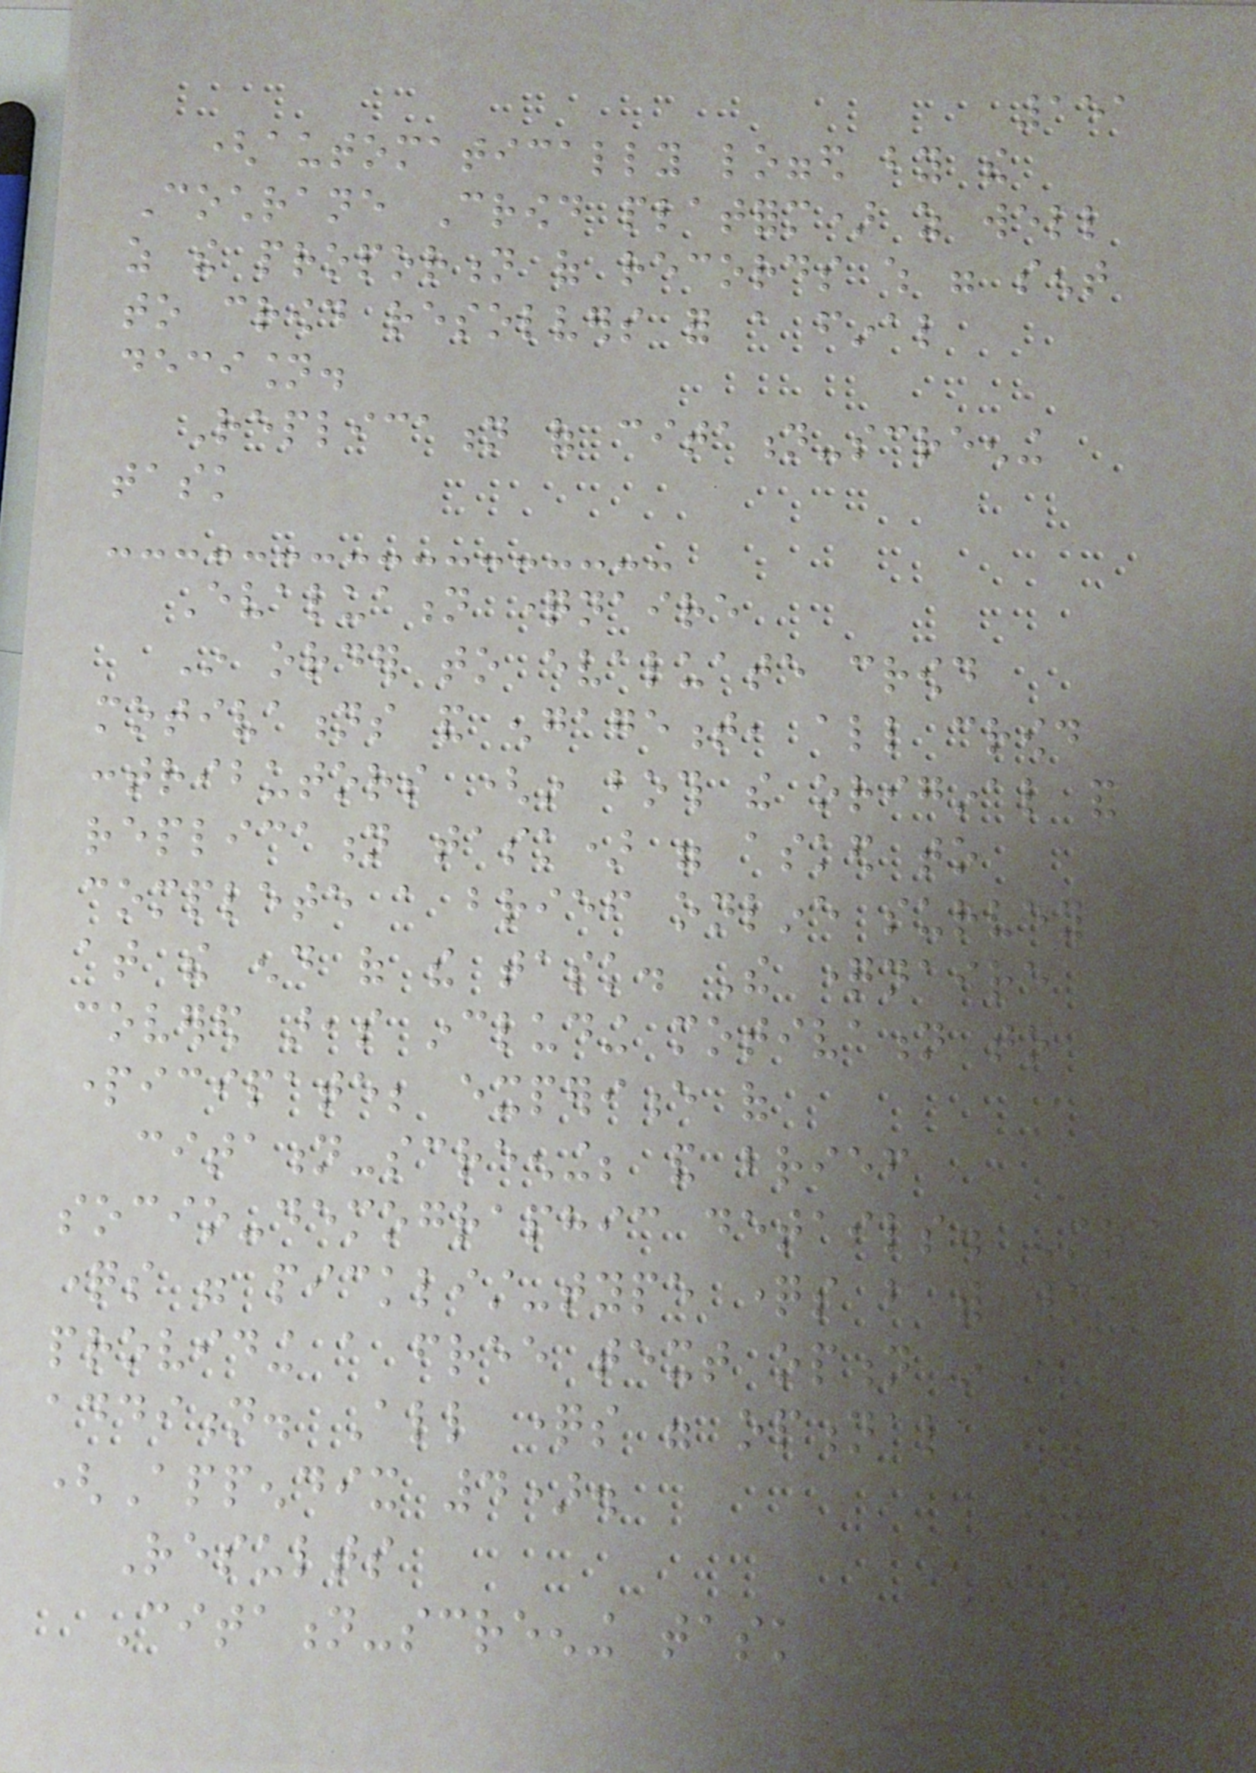151
(automatically logged by the
Cochrane Crowd platform) as well
as the proportion of records which were sent
to crowd resolvers for a final
decision.
Replication of citation-screening
task
Evaluation questionnaire
In order to evaluate crowd
motivations and engagement, all crowd
contributors (in both the original and
replication task) were asked to
complete a brief online survey
at the end of the task. The questionnaire
covered areas including motivation to
participate; experience of
citation-screening; and brief
socio-demographic details. Most
questions were picklist-type questions but with many
providing a free text option in
addition. All questions were optional
(Appendix 4).
Results
Citation-screening task
